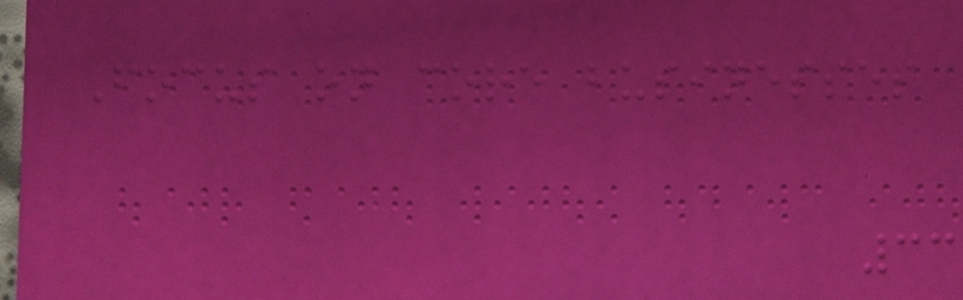Focus on core businesses
33
